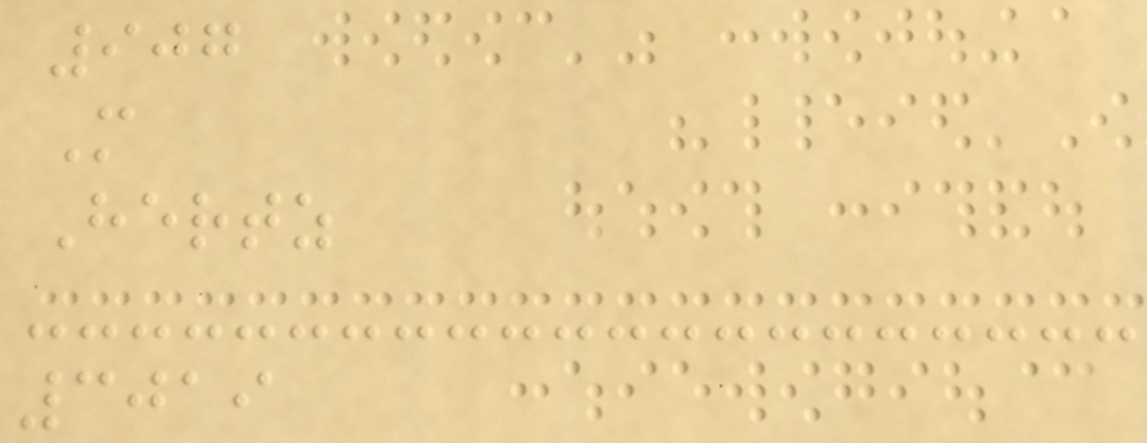907
M
Hertz
3019
